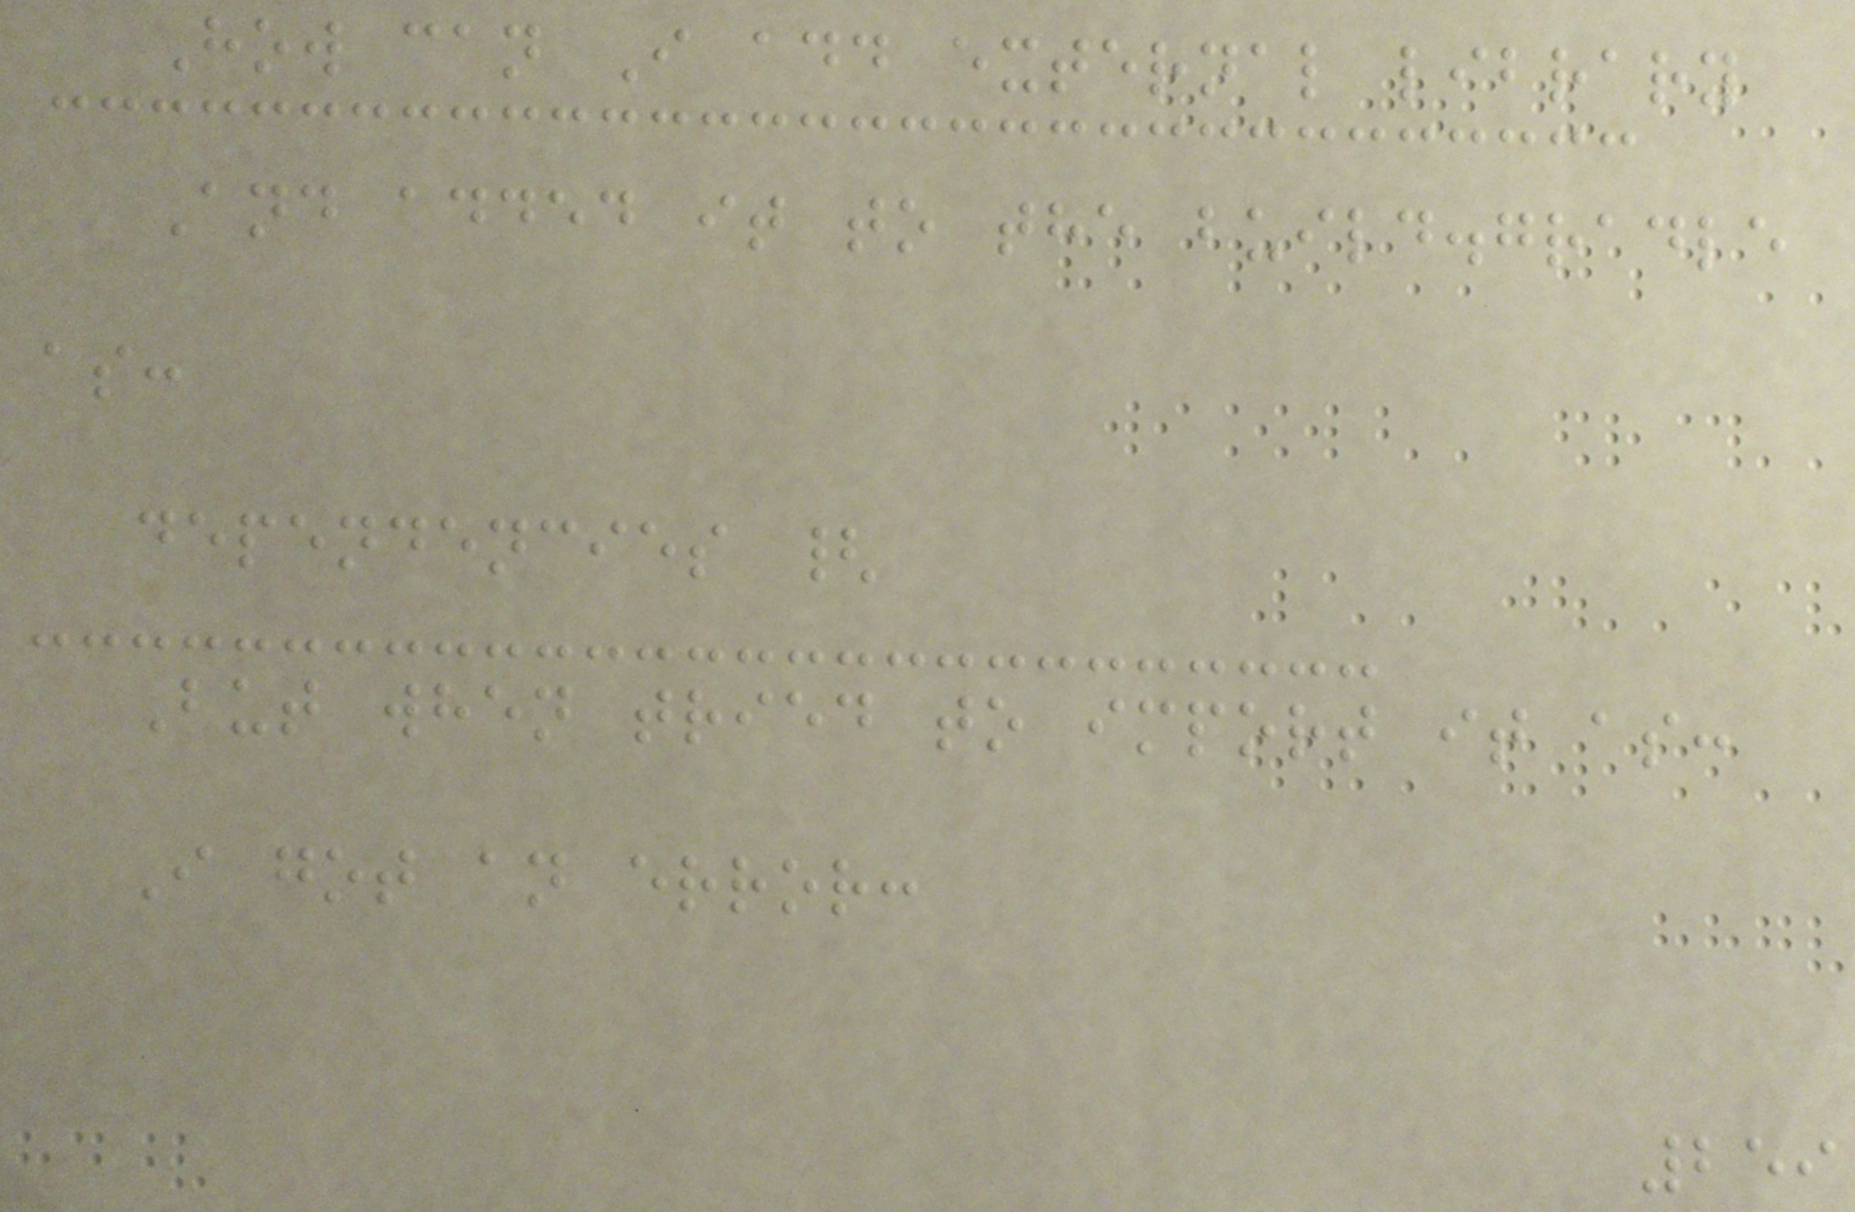How can I add external library
And added it to the build.gradle
as:
dependencies {
But when tried to import it as:
I got an error:
259
